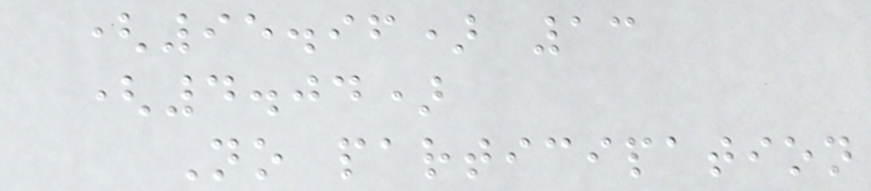(95.96) 13
(4.04)
No participation
